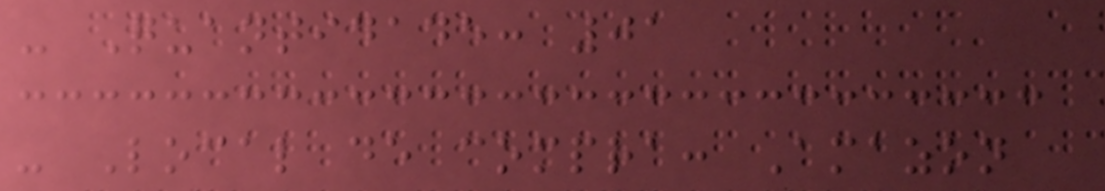- Quantidade: 01
- Local de compra: Amazon
